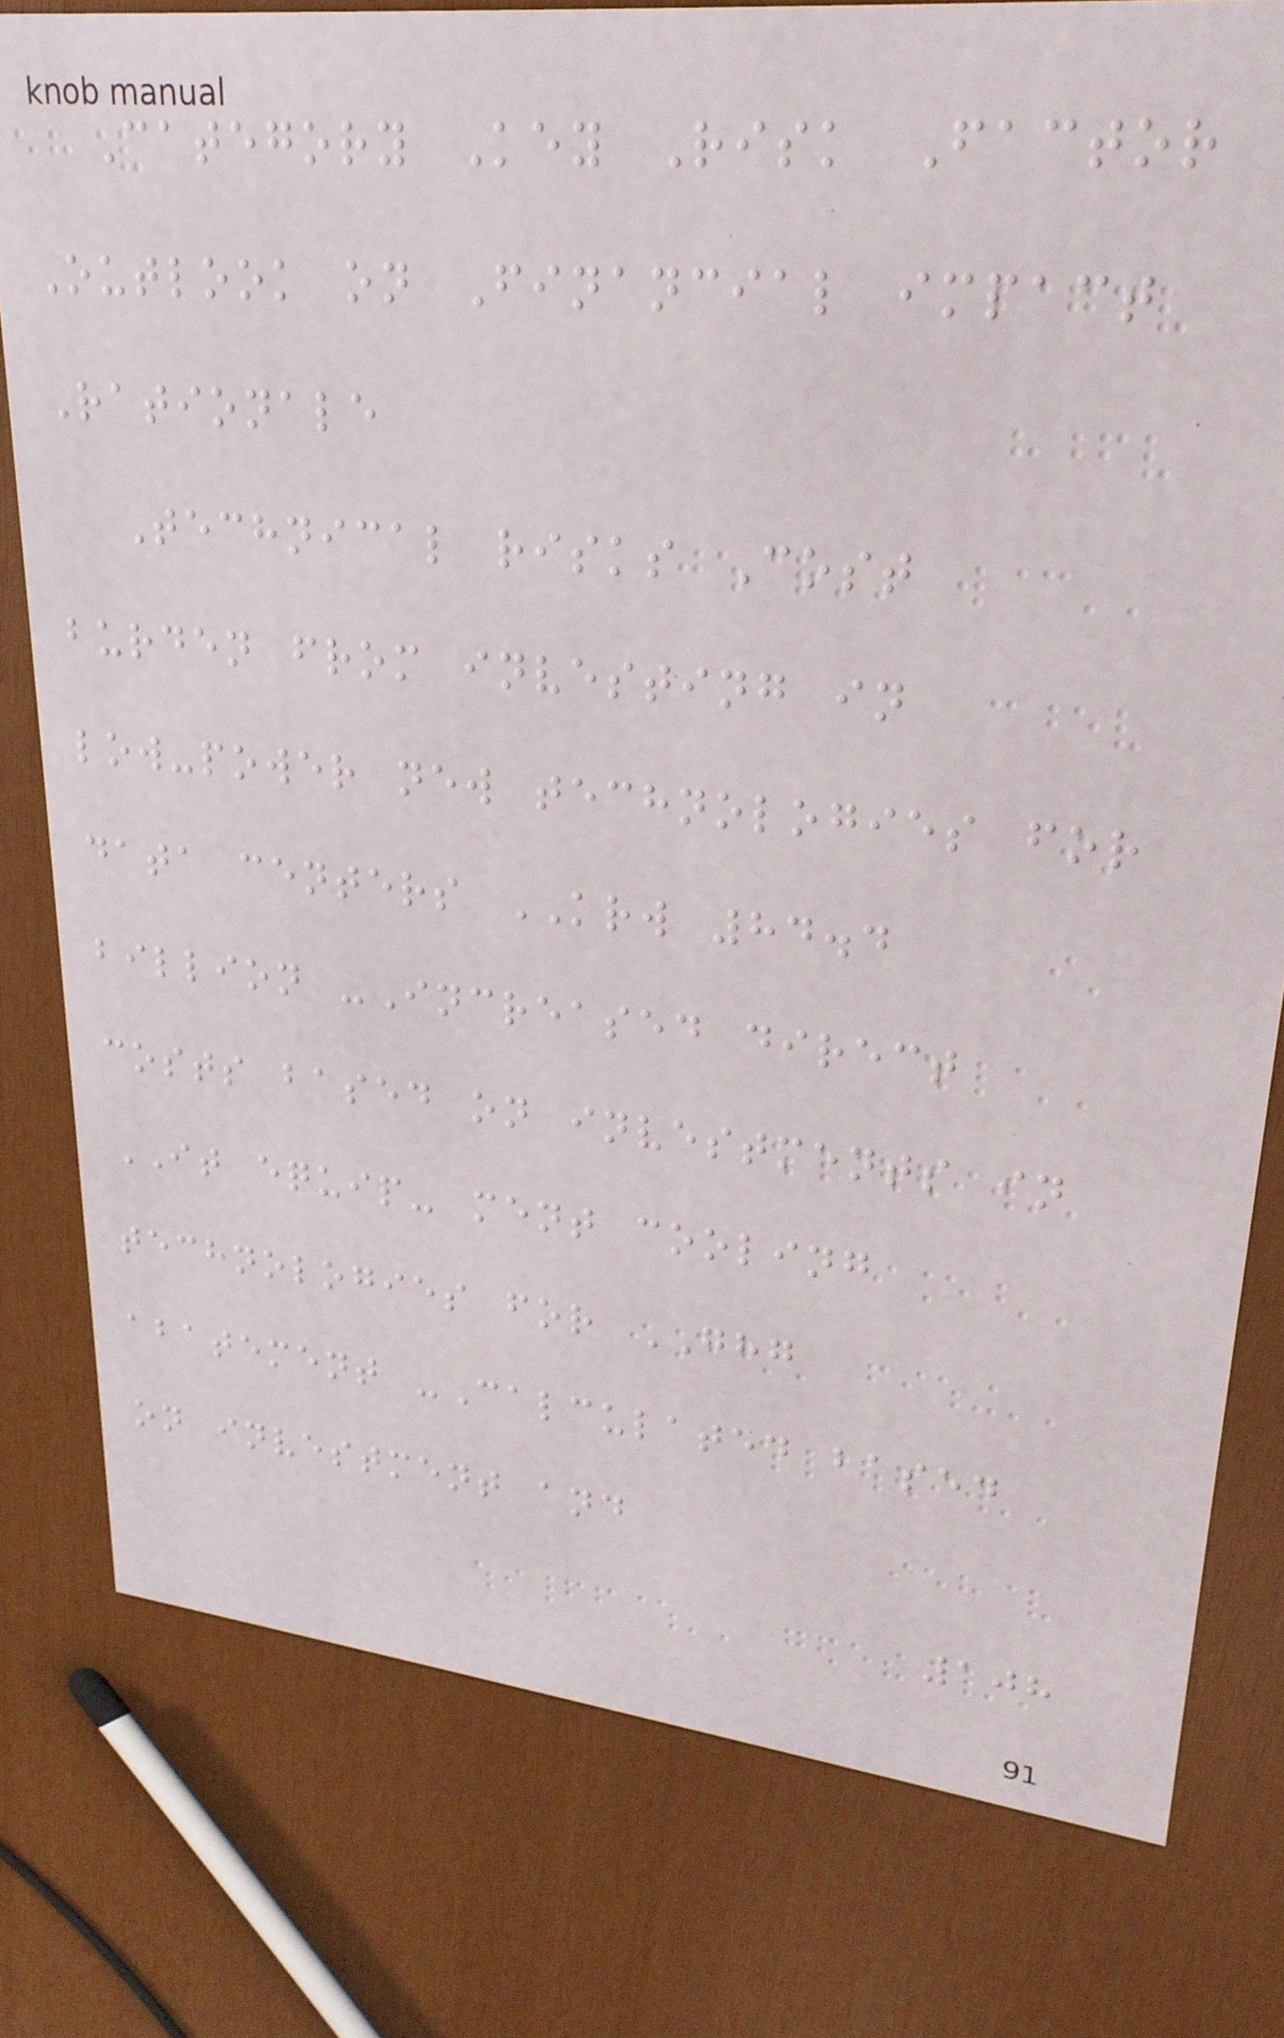Category Key Risk Factor
Outlook on Financial impact
Rationale
Technical risks Cost
burden from investing in
low-power new technologies for
data centers KRW 84.4
billion -Increased direct
costs based on investments in
IT equip- ment cooling
technologies for GHG
abatement -Calculated based
on investment and
108
